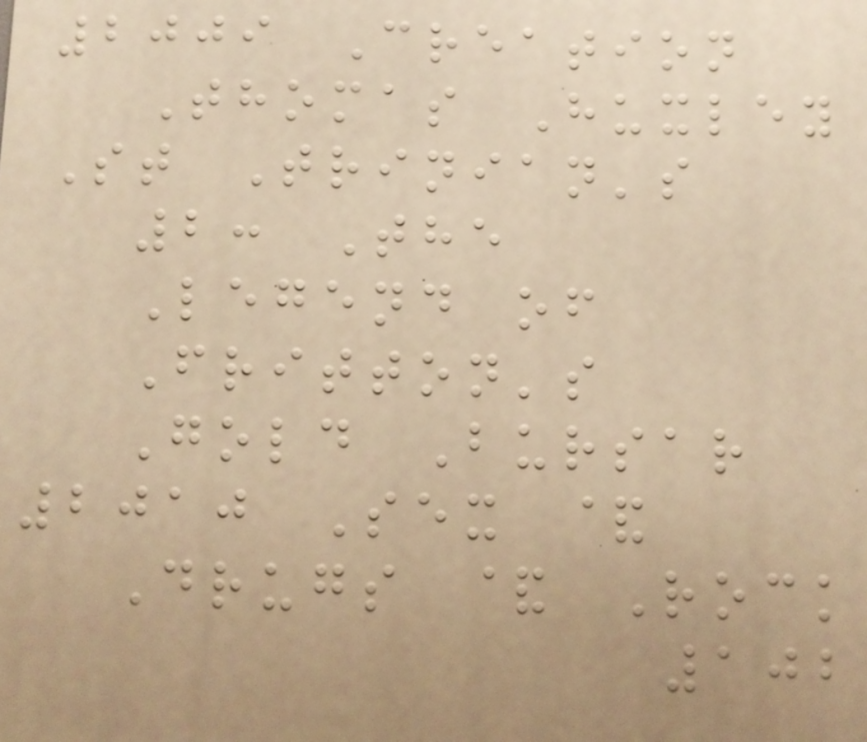2009 Creation
Thomas Huxley
St Trinian's
2: The
Legend of
Fritton's
Gold Bursar
2010 Sex &
Drugs & Rock
102
